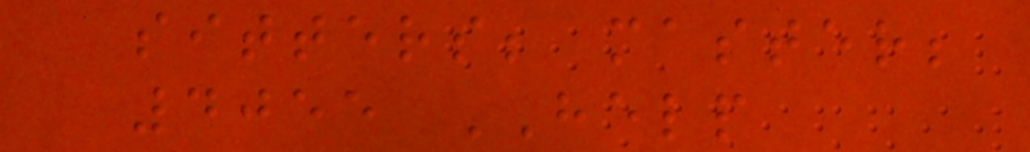sitters; master;
4055 HELP
